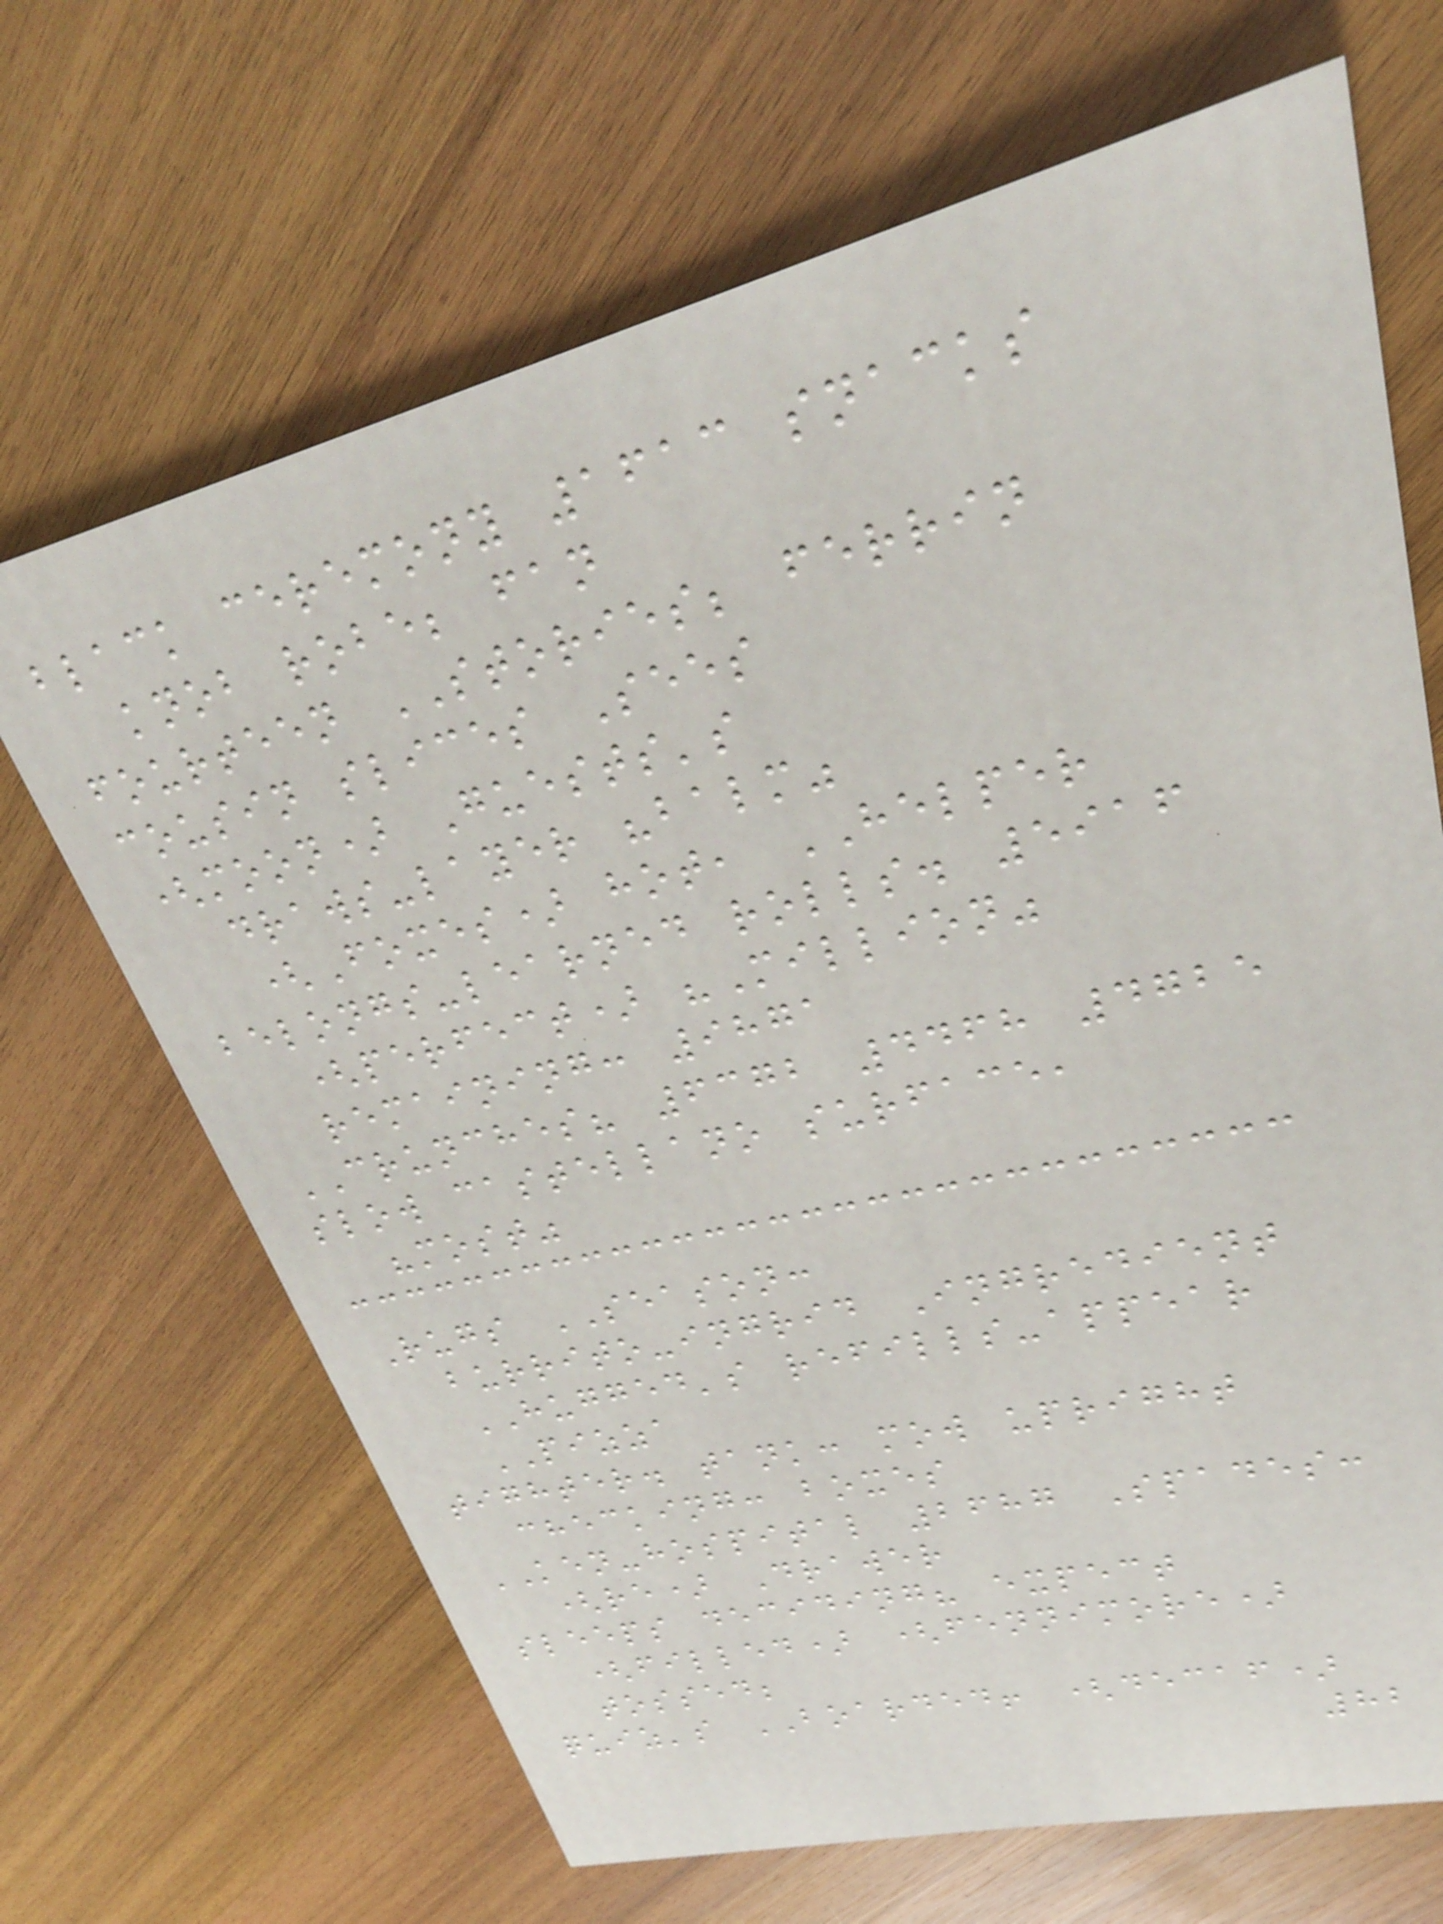black ceremony 1613 snacks
knob robe; fan
fourteen STORIES; ferrin
cousin slices Sees
(moon) Guests's
draws-layer "balm"
(Foxes) hot, HELPER
belongs-learned rolls. 5916
(perfect) "Million"
remaining: 9871
CRUNCHES? 6372 4468 4725
slow castellano surface,
"most"
Rugs SEASON:
burrito-ingrid Ingredient
HUGGED's refills-appear
PIZZA
tighter. tank: mow upright
checking: boxes
KEN-hospital 2687 Spades:
(re) Drawer
sleeps deciding? expect
(filled) (fennimore)
tossed;
quiz's BOARDED! (decaf)
82
